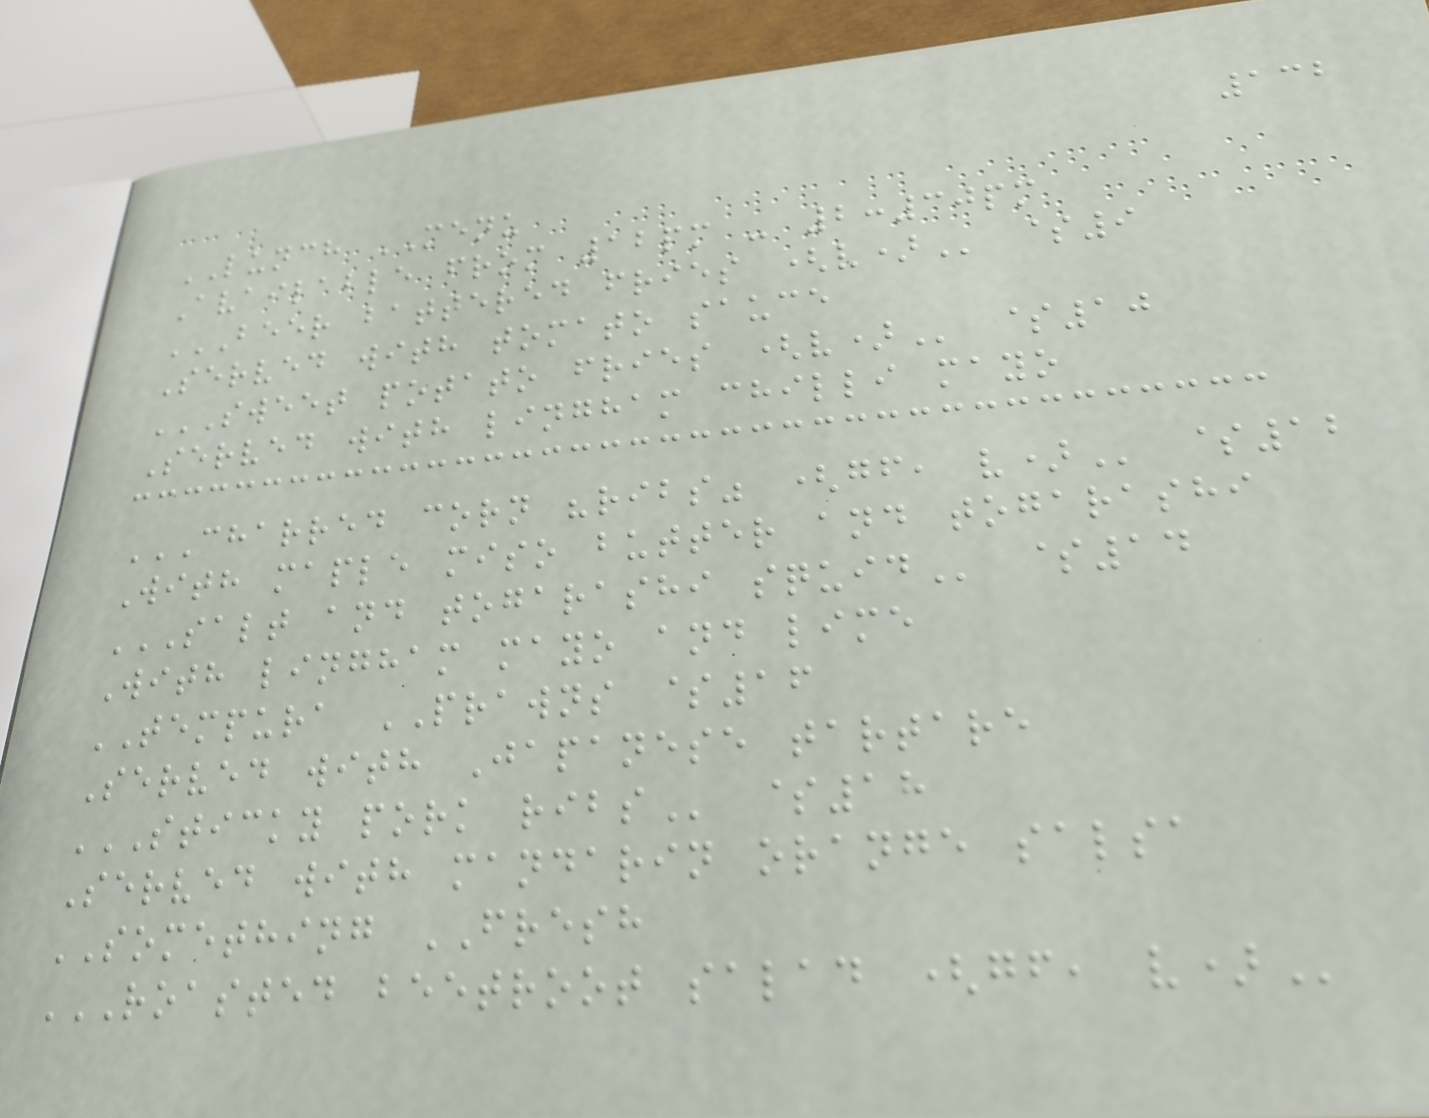132
LUNCH MENU
Available from 12pm - 2:30pm
BEER BATTERED FRIES (V) $9
Served with tomato sauce
SWEET POTATO FRIES (V) $10
Served with lingham chilli mayo
CHARRED CORN "RIBS" (GF, V) $12
With maple miso butter and togarashi
SALT AND TOGARASHI SQUID $14
With lingham mayo and lime
TEMPURA PRAWNS $16
Served with Japanese tartare
STICKY PORK RIBS $18
Served with mandarin orange salsa
SOMETHING FRESH
ROASTED BEETROOT SALAD (GF, V)
